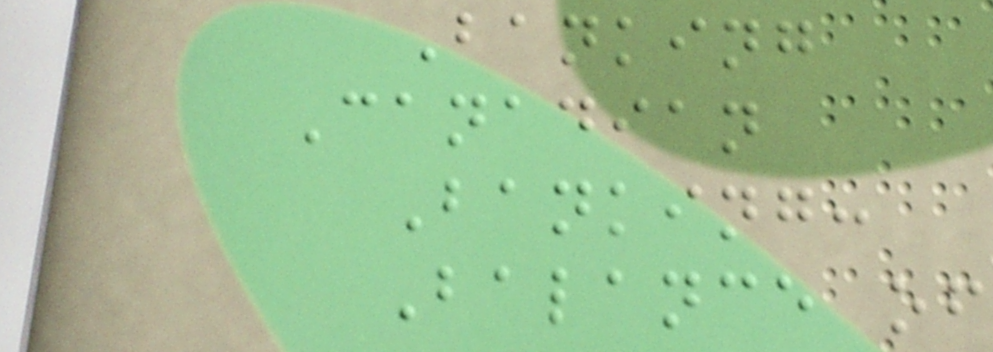Banking
Canadian
Banking:
Balance of
